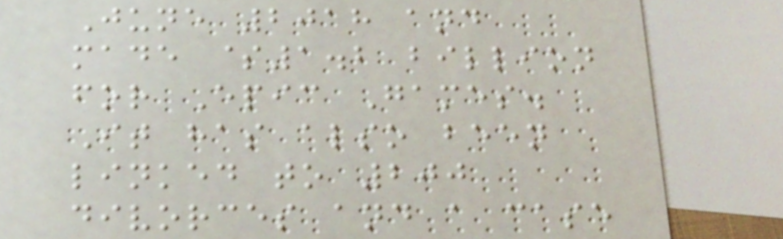June 2018 and
made $1.2 billion
for Epic Games.
It has also been
linked to 200
divorces and a case
